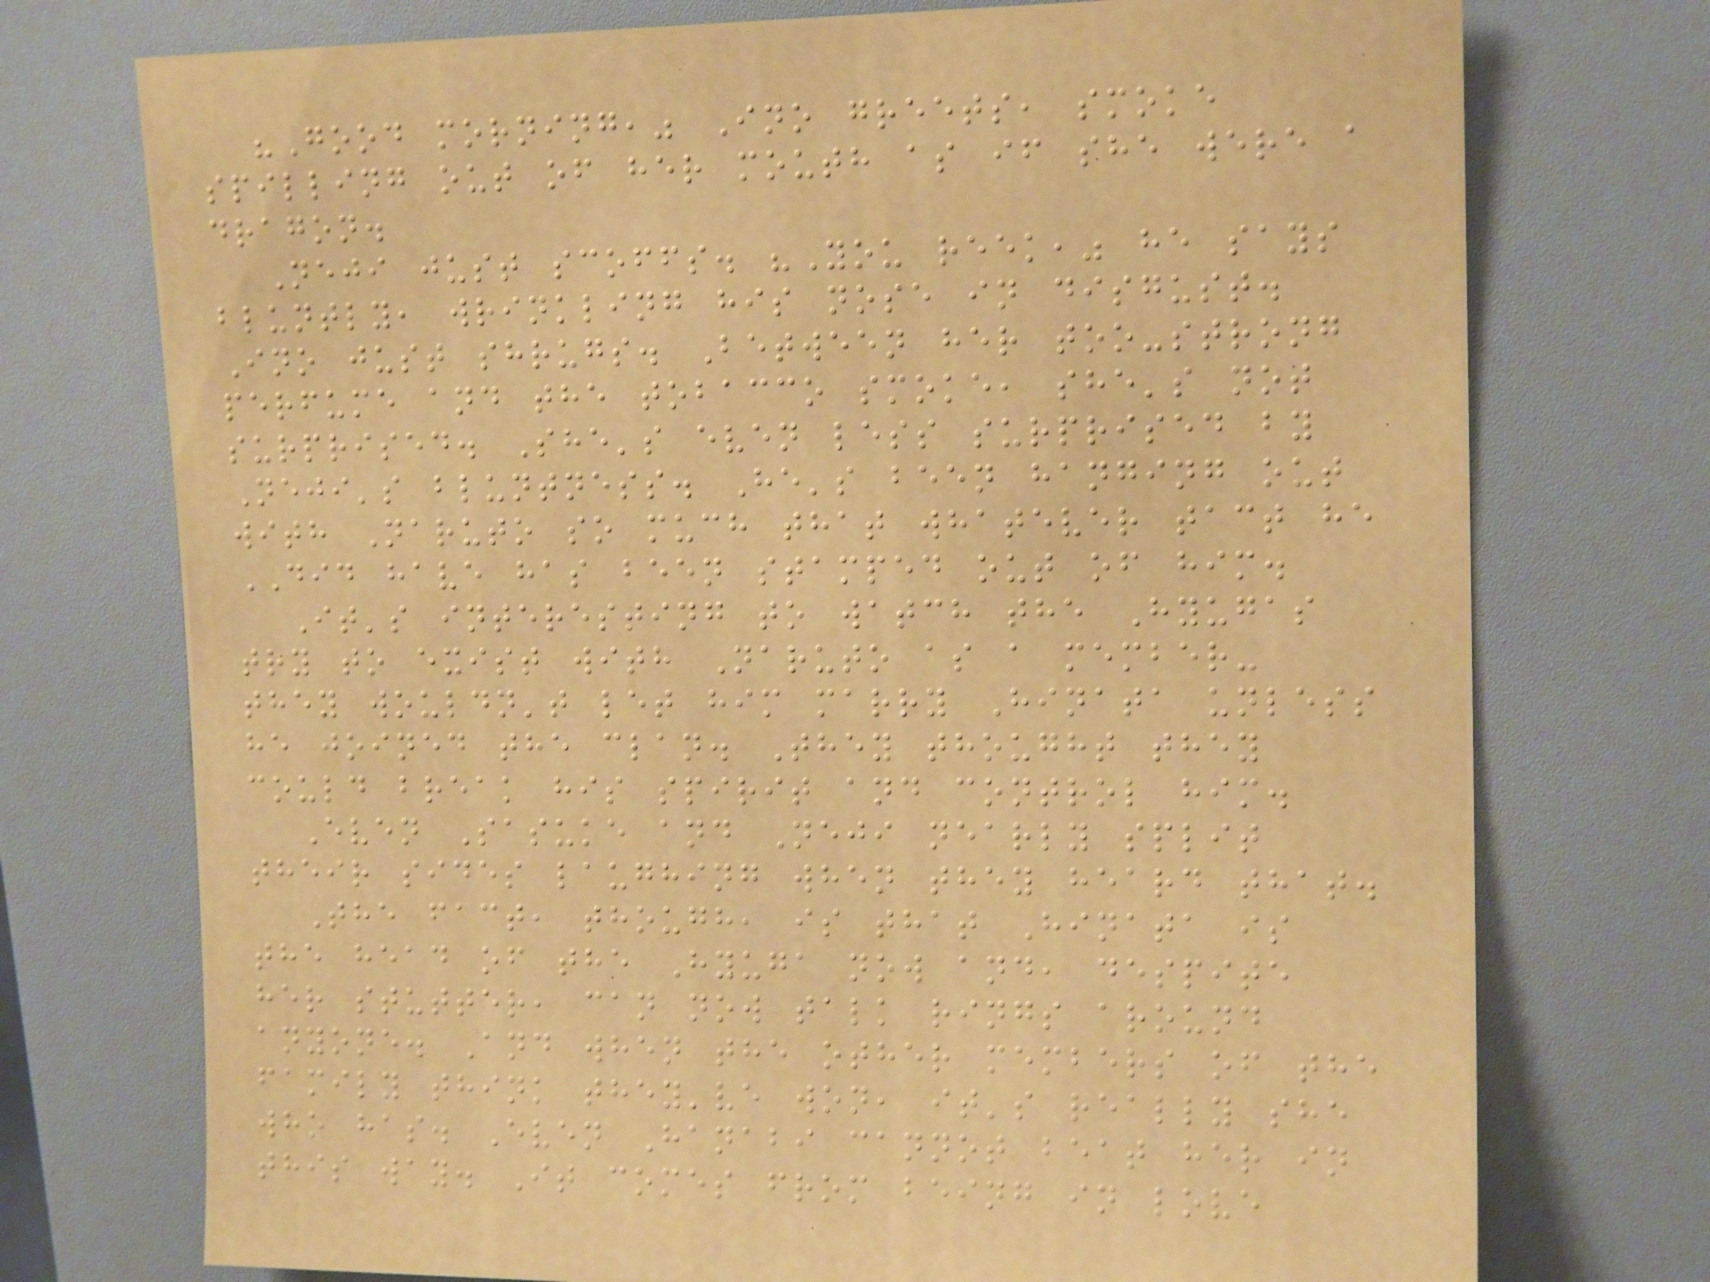"Good morning," Ino greets, smoke
spilling out of her mouth as if she were a
dragon.
Neji just scoffs. "You reek," he says
bluntly, wrinkling his nose in disgust.
Ino just shrugs. Between her too-strong
perfume and the tobacco smoke, she's not
surprised. She's even less surprised by
Neji's bluntness. He's been hanging out
with Naruto so much that whatever tact he
DID have has been stamped out of him.
It's interesting to watch the Hyugas
try to exist with Naruto as a member-
they wouldn't let him marry Hinata unless
he joined the clan. They thought they
could break his spirit and control him.
Even Sasuke and Neji nearly split
their sides laughing when they heard that.
The fact, though, is that Hinata is
the head of the Hyuga now and, despite
her stutter, can now talk rings around
anyone. And when the other members of the
family think they've won, it's really she
who has. Even Hanabi cannot beat her in
this way. It comes from being in love
